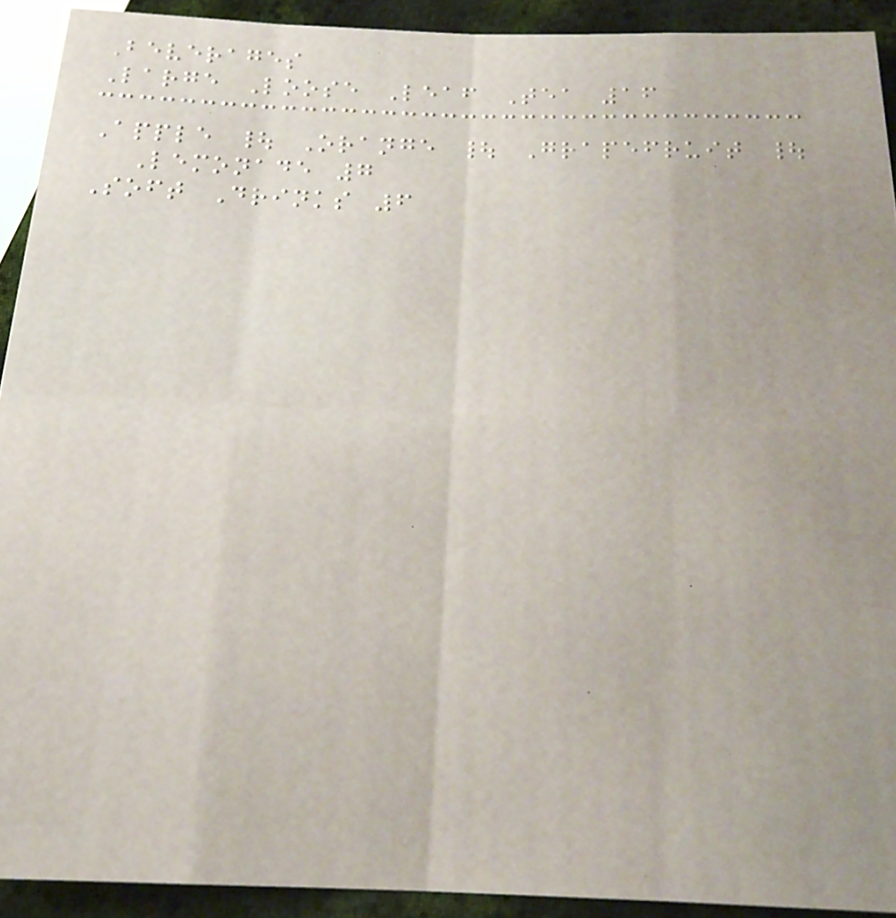Beverages
Large Loose Leaf Tea 16
Apple | Orange | Grapefruit |
Lemonade 7
Soft Drinks 6
